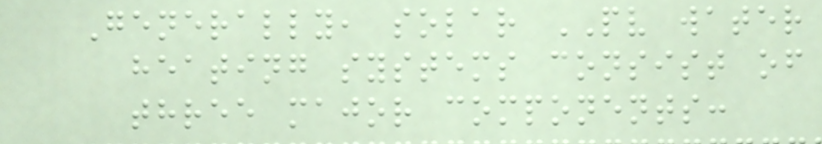Generally, solar PV water
heating systems consist of
three major components:
